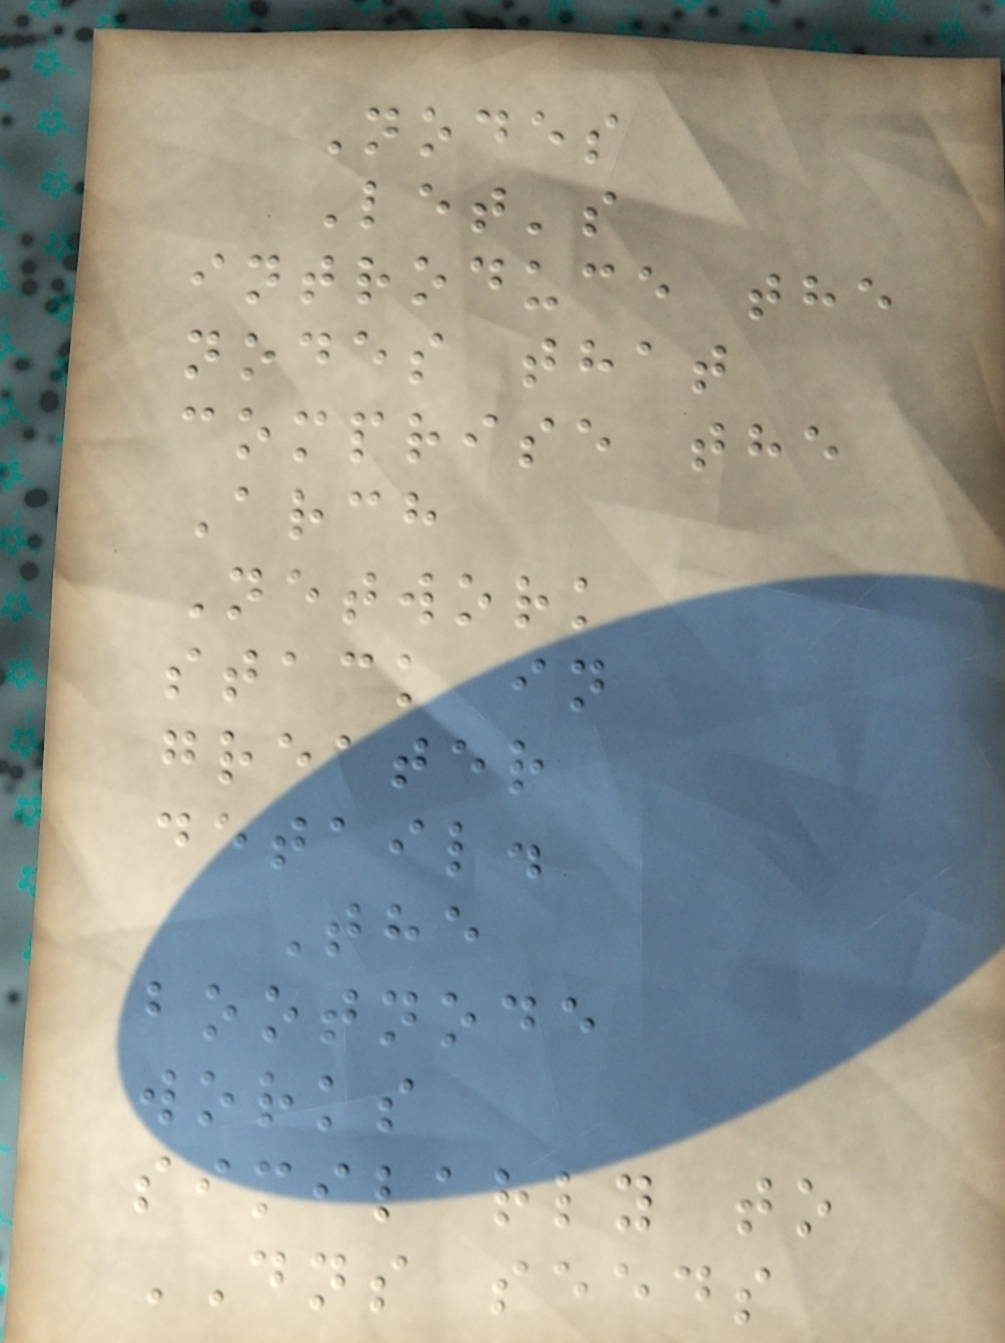Nodes
Let's
introduce the
nodes that
comprise the
Arch
Network
stack in
greater
detail.
The
bootnode
works
similarly to
DNS seeds
